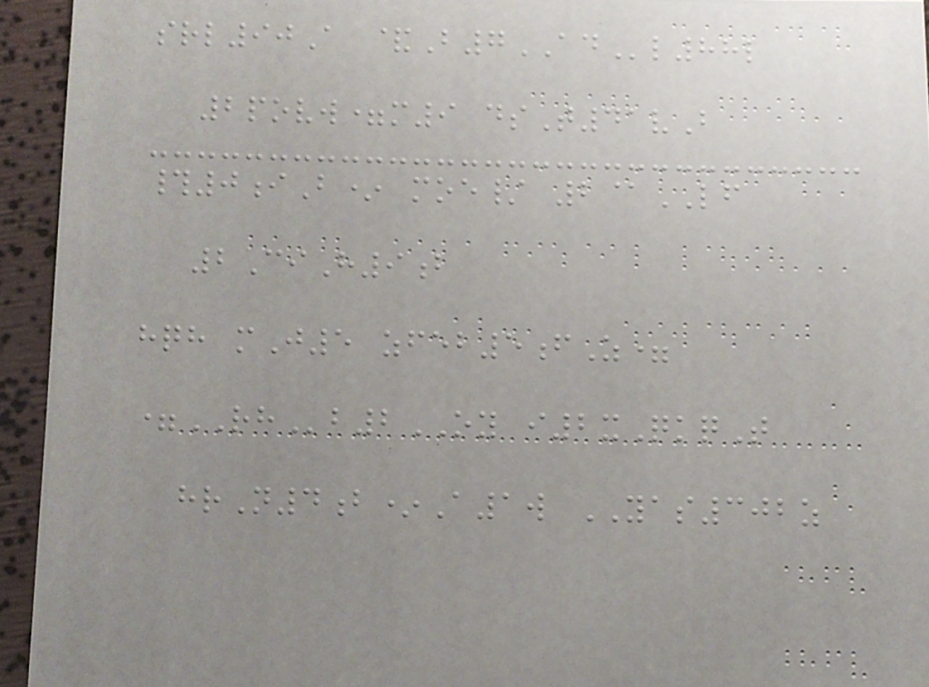srl90A &B7ADl88l
2povw=m9 dsT41vB
#0iB* moe/ 2@LF
2CiH9b
hqh mJ5 zfeb5fZ=
=RHb2OY i2xQkqT
hrN4b*A1w YAS302z
